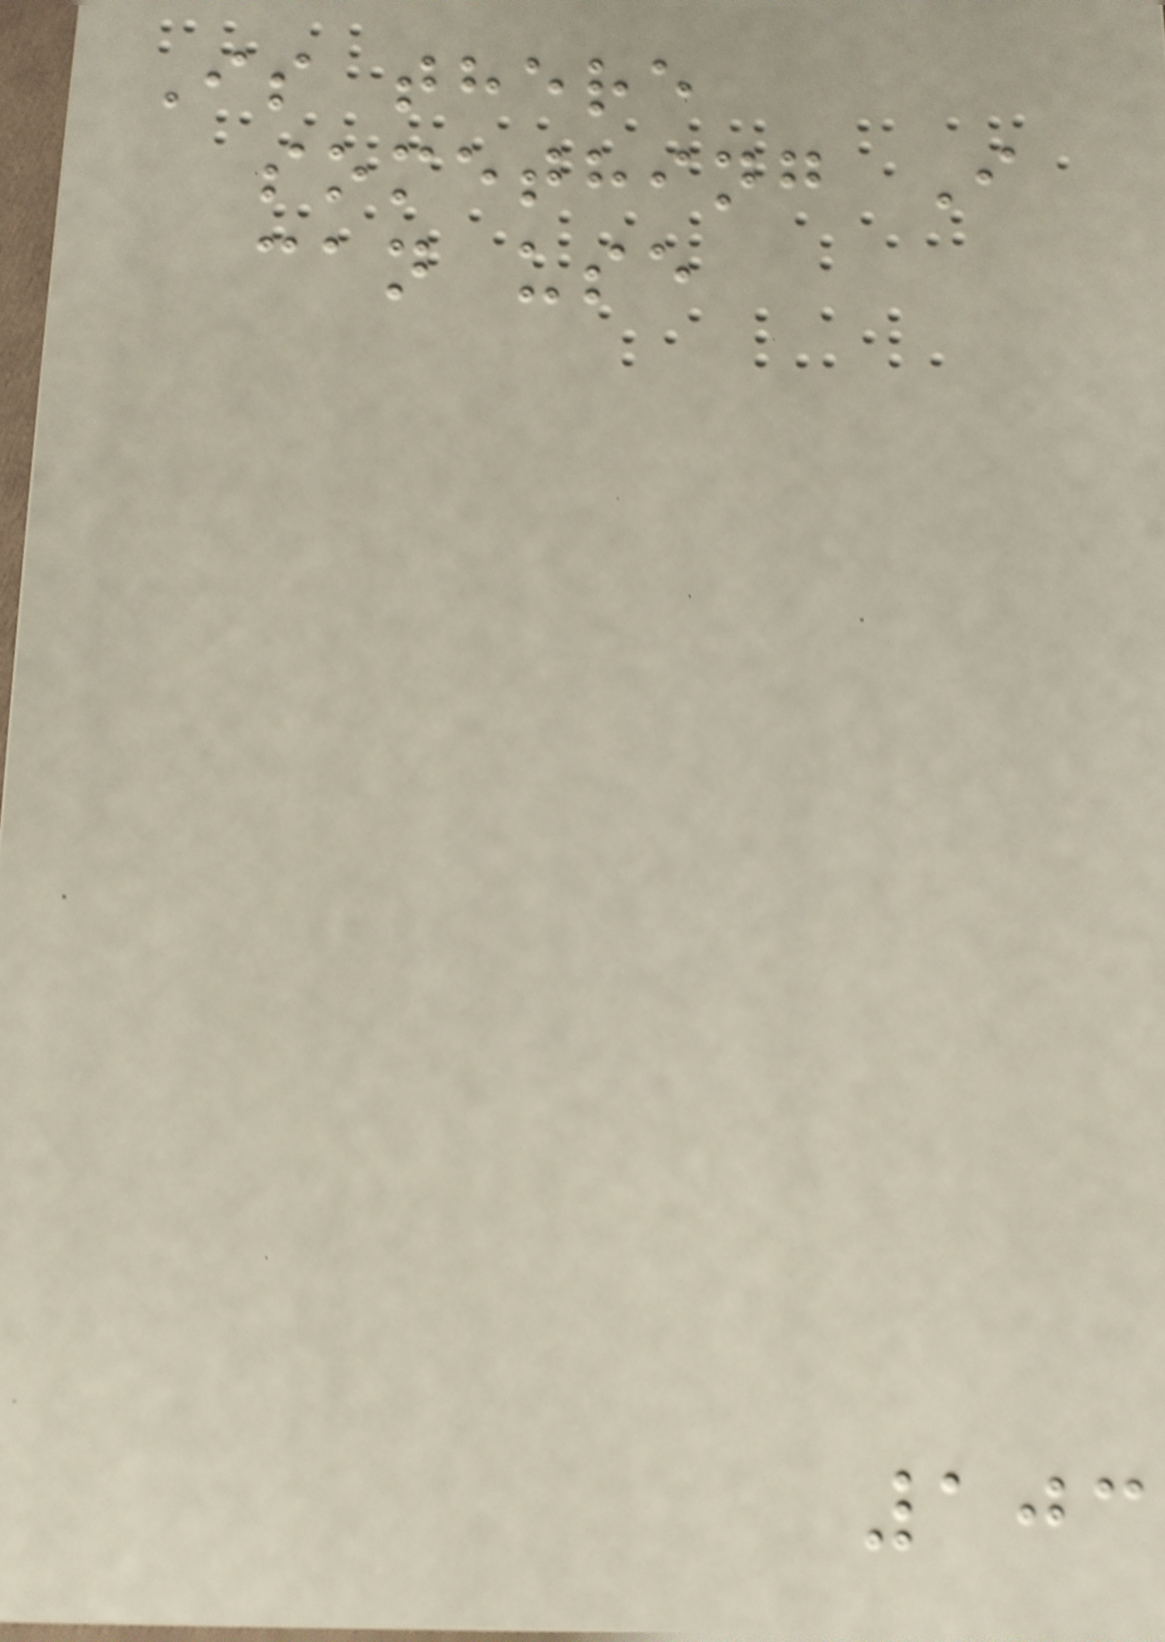Is there
something I
can use
103
